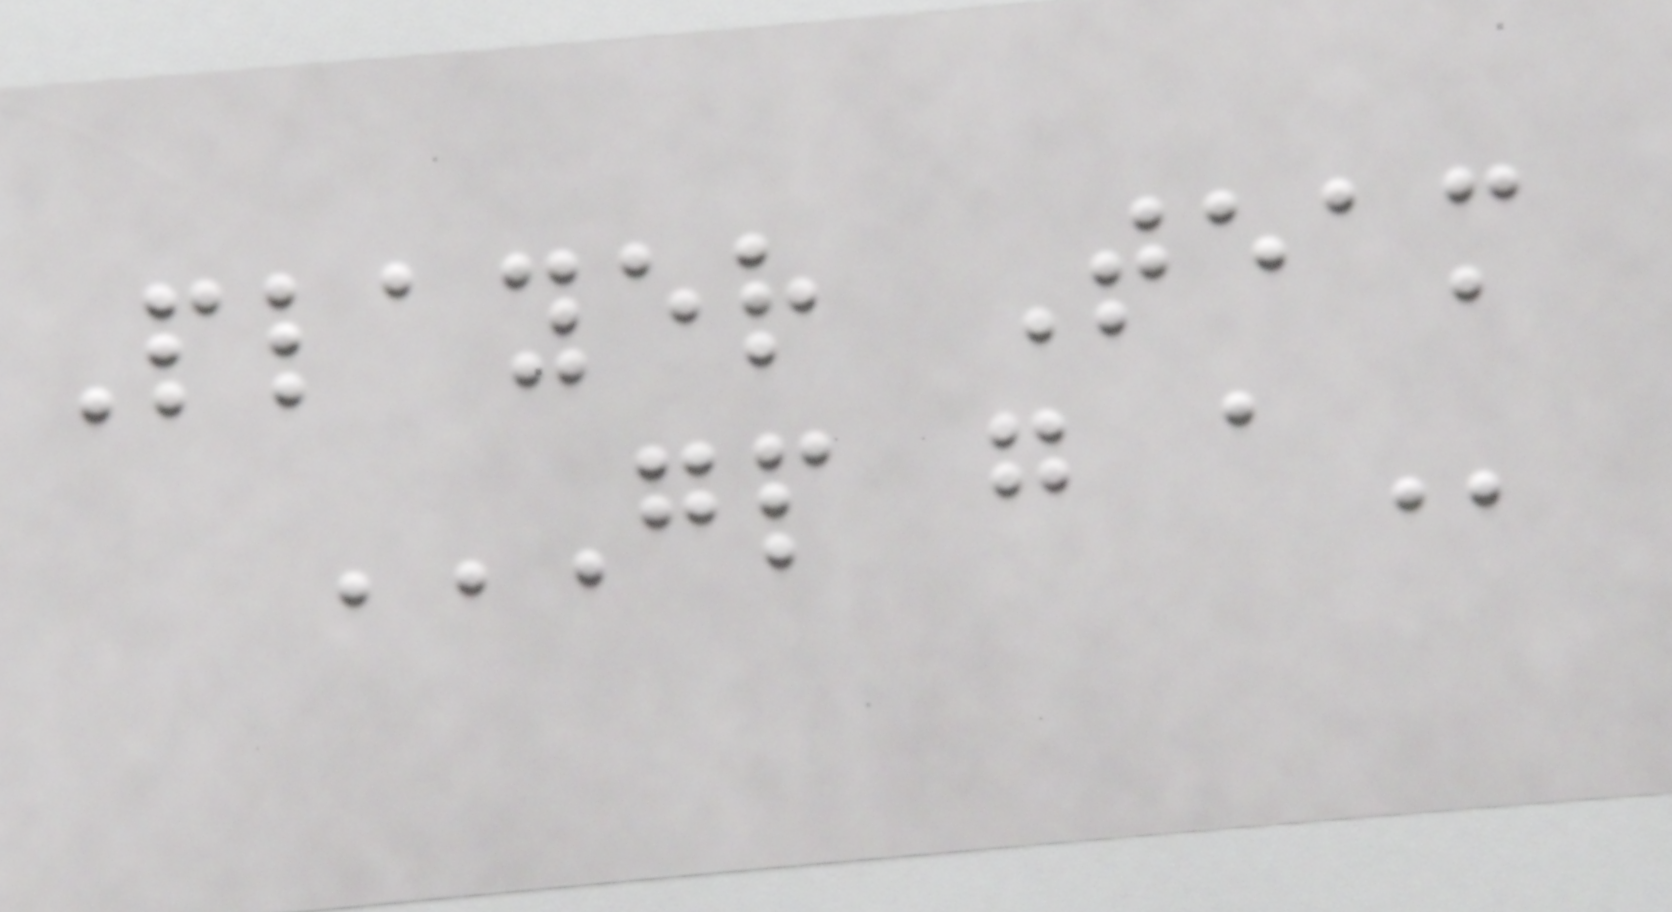Player Team
GP G A
